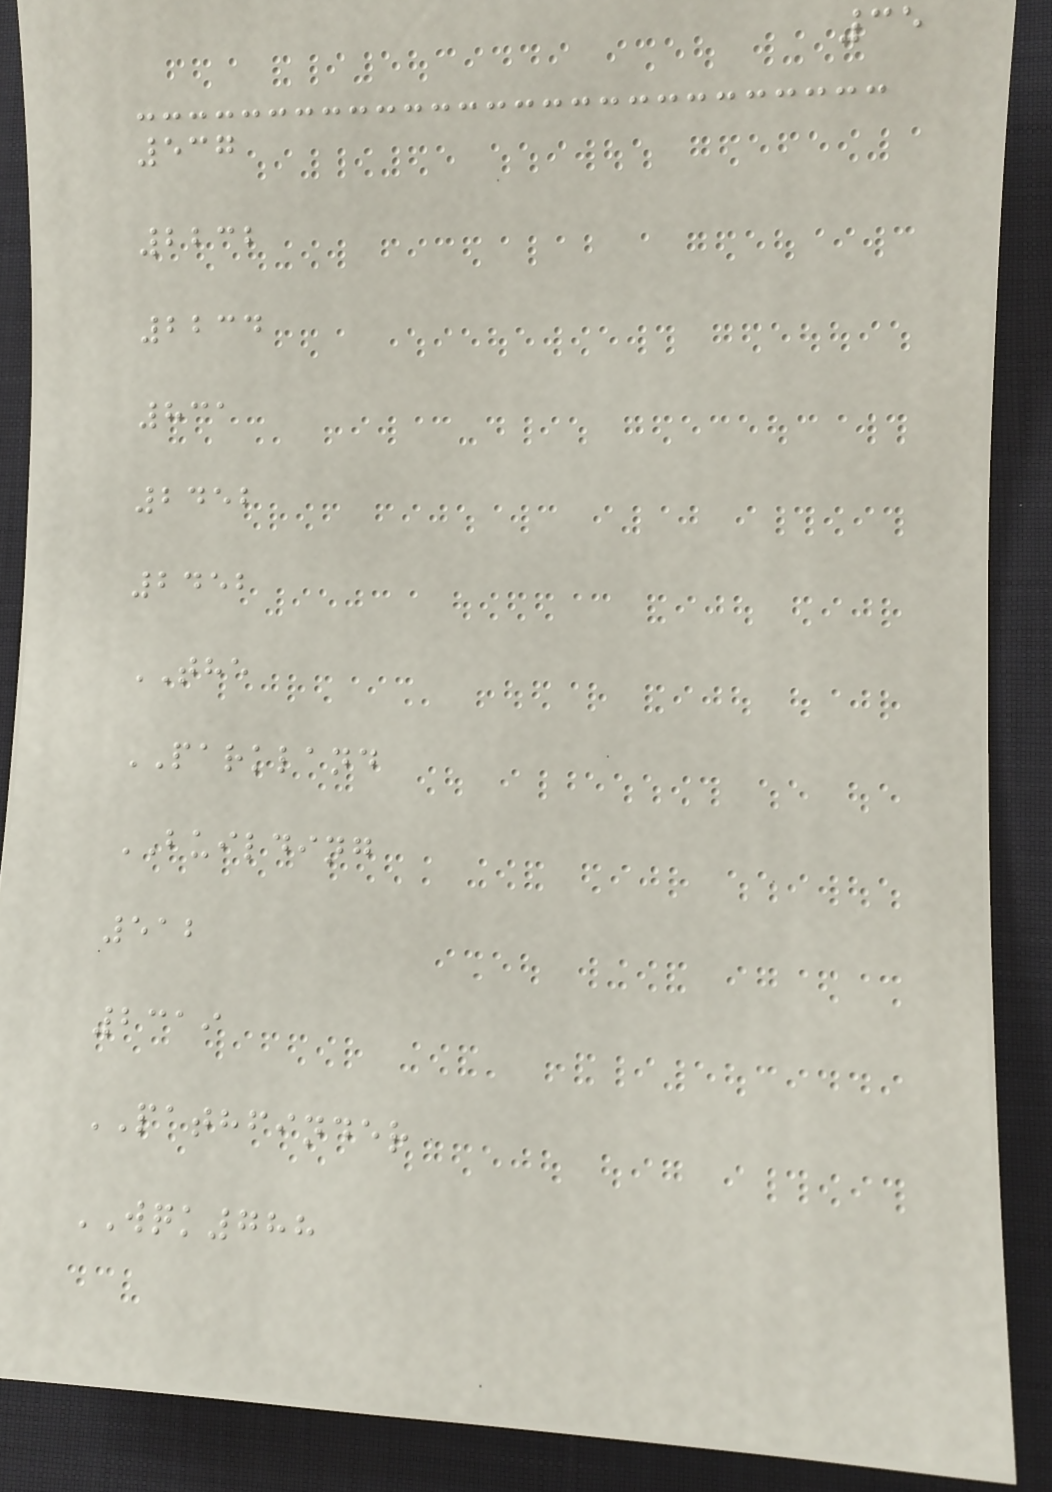35
537
2232
2234
831
2452
2452
THE
PARKLAND
BUILDING
512
2319
PATHFINDER
WQK788
